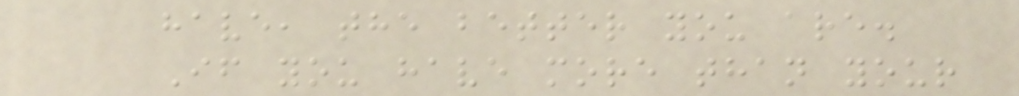have, the better you are.
If you have more than your
